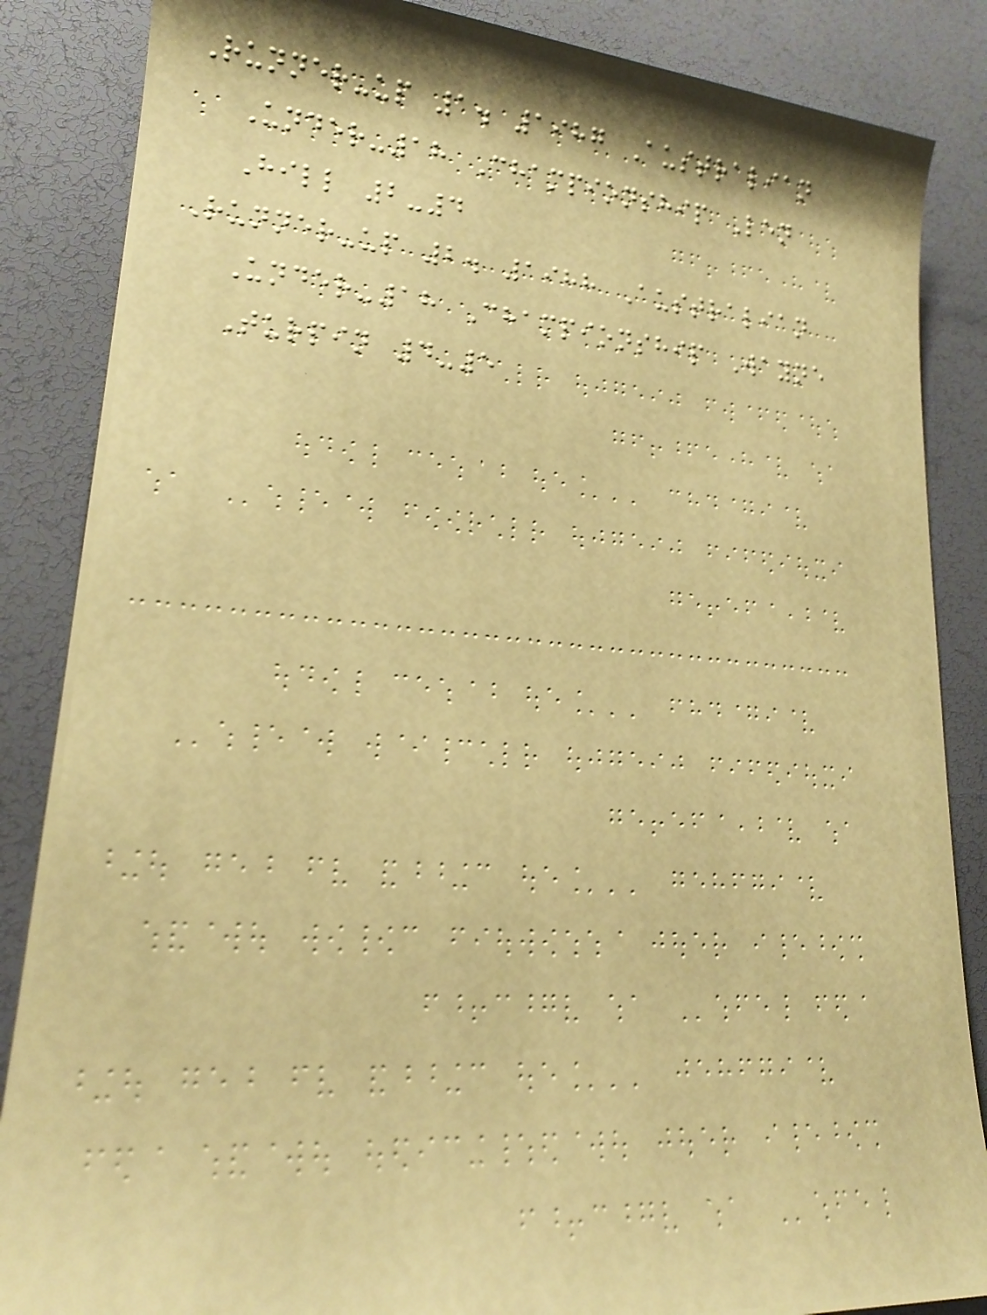Runner-up 1. 1987 Australian
Under-18 Championship Len
Hill 2-4
Runner-up 2. 1988 Australian
Under-18 Championship Wayne
Turpin 4-5
